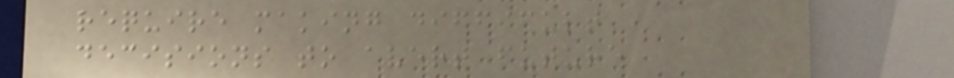require making difficult
decisions to avert future
